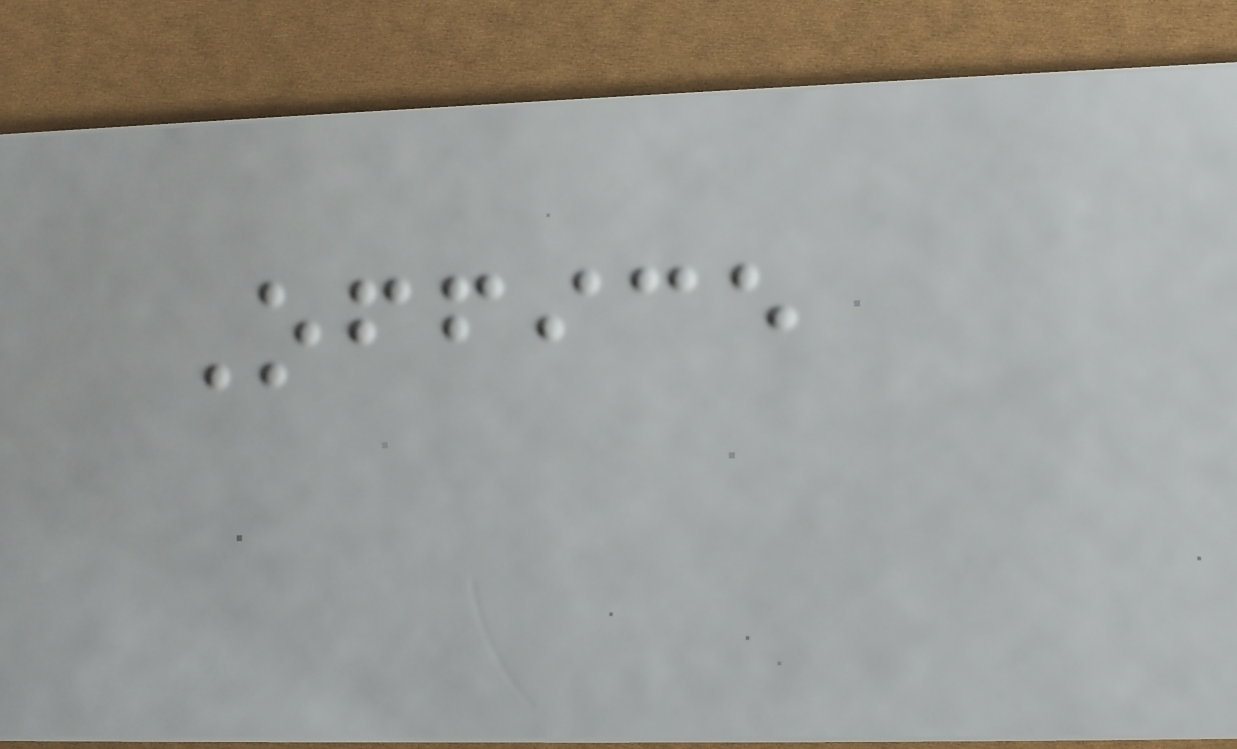Office
